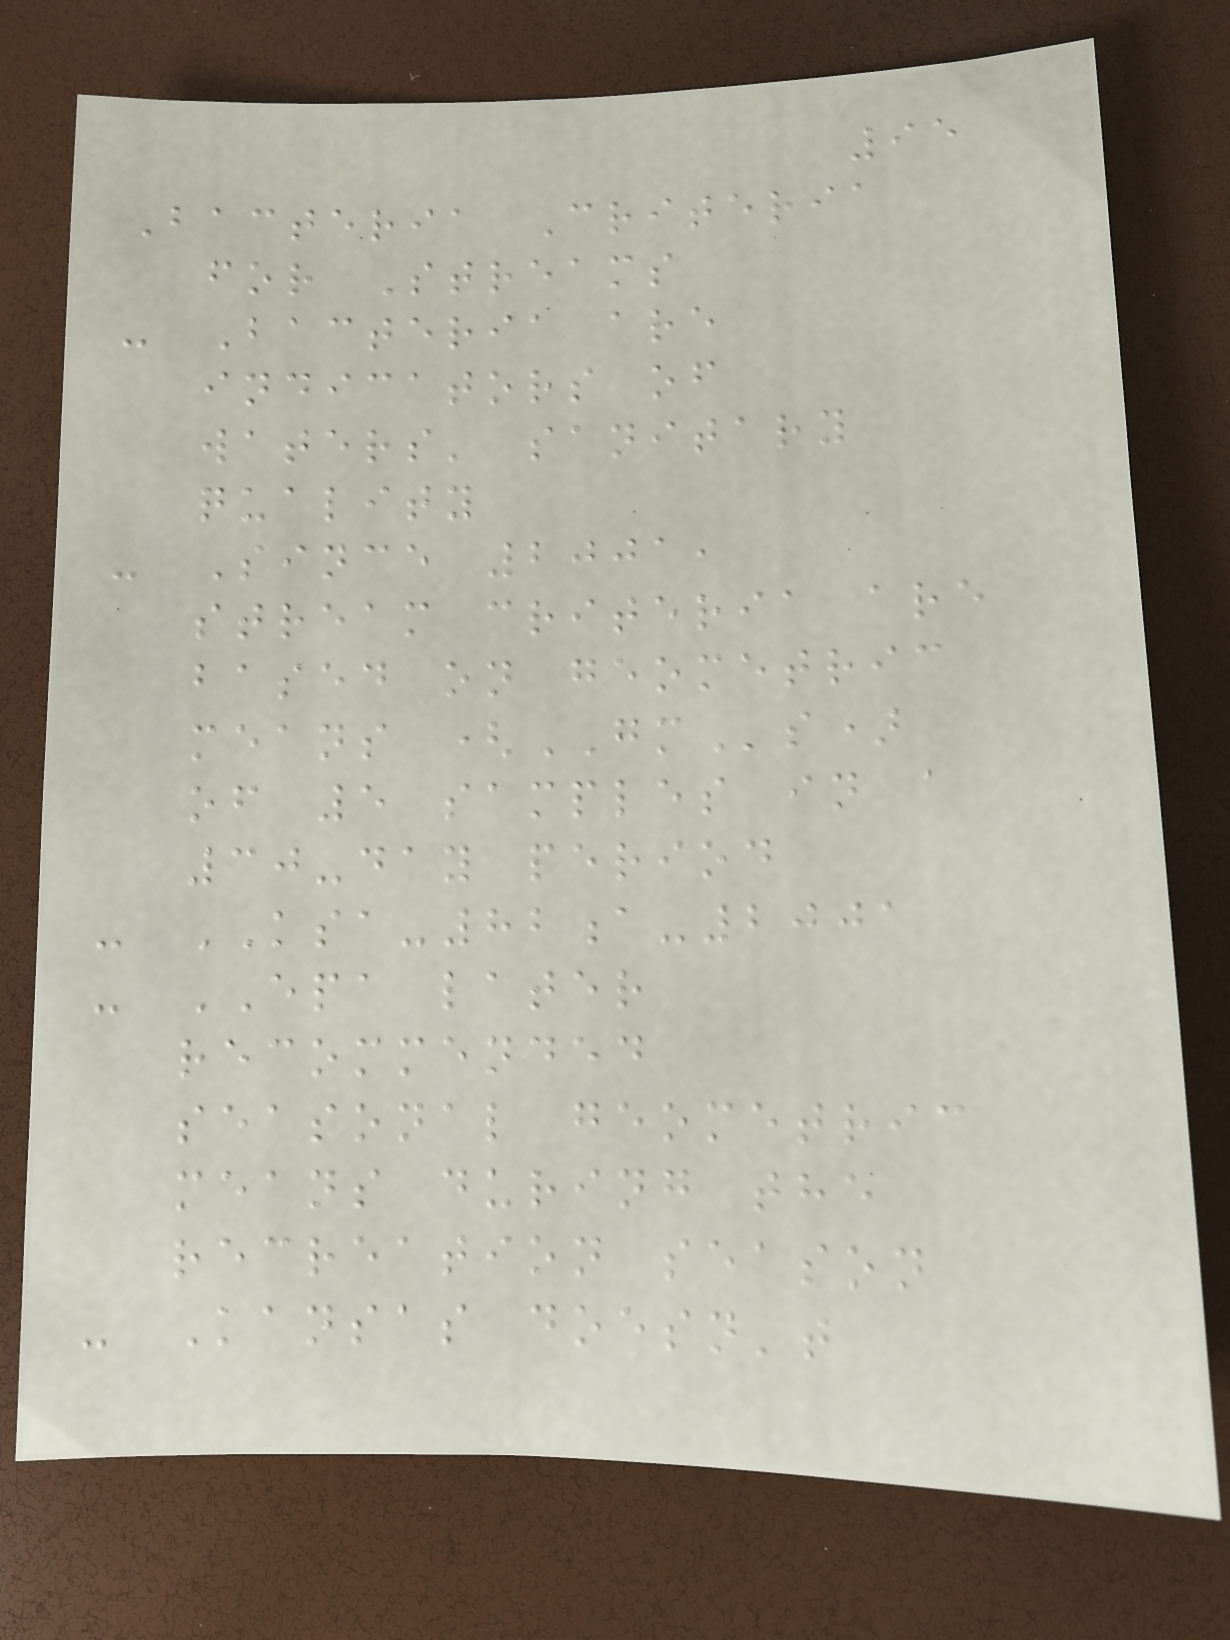95
Bacteria Criteria
for Streams
- Bacteria are
indicators of
waters' sanitary
quality
- Since 2001,
stream criteria are
based on geometric
means (GMs)
of 5 samples in a
30-day period
- KSA-82a-2001
- EPA later
recommended
seasonal geometric
means during the
recreation season
- Kansas doesn't
